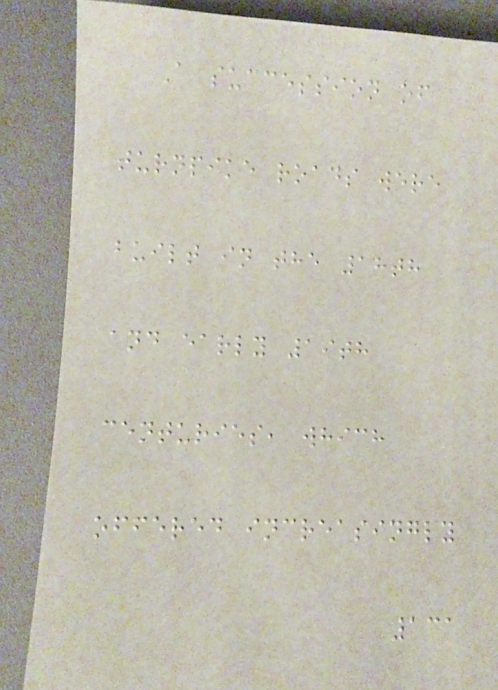A succession of
turnpike roads were
built in the 18th
and early 19th
centuries, which
offered increasingly
131
